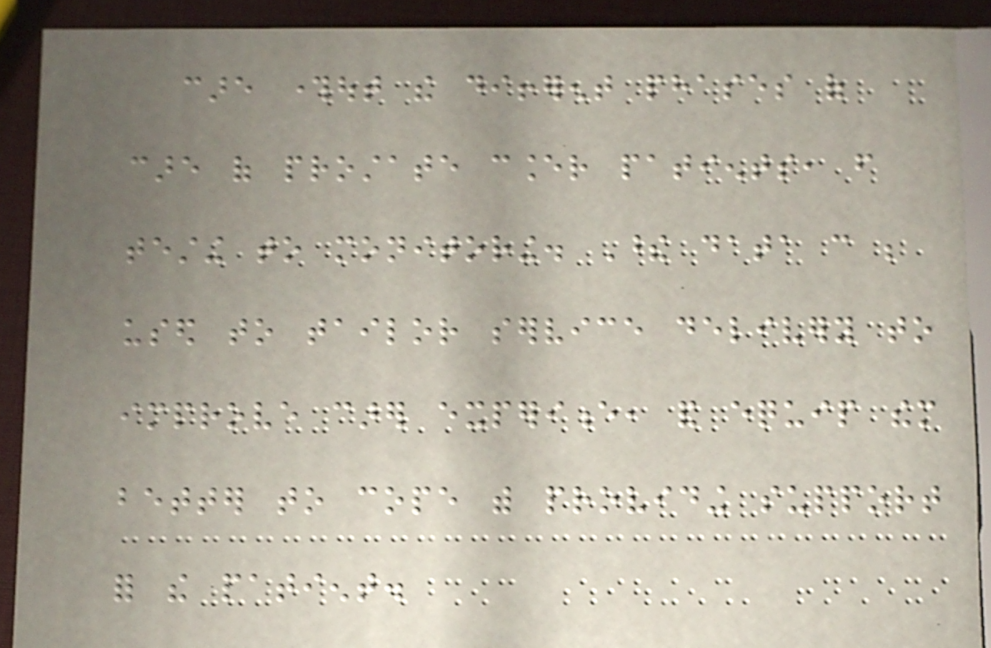care throughout the different phases of
care of prostate cancer patients, from
testing to monitoring. These data can be
used to tailor service delivery to
improve carer experience, and equip them
better to cope with providing support
for the patient.
